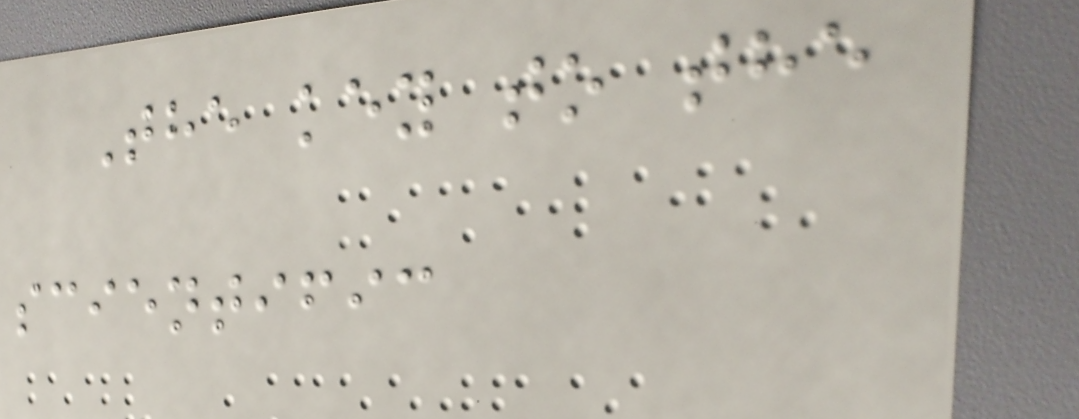The key to the
scientific
